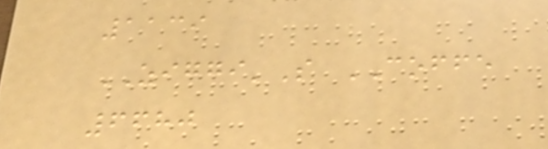1139
ZIGGI'S COFFE
6680
